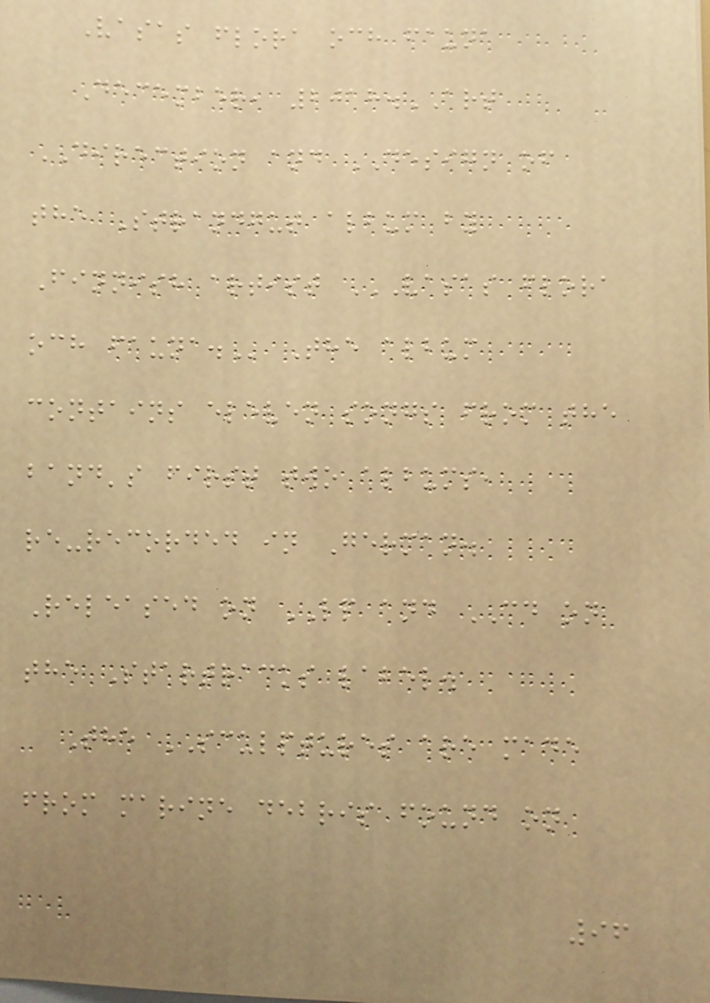Vasas flora och fauna
December, 2018.ART
DIRECTION and DESIGN of
the Strandgut album by
Finnish artist VASAS FLORA
OCH FAUNA. The album
contains eleven songs from the
band's first two albums,
re-recorded in German.
Released on LP and CD on
the Startracks label.
The SCULPTURES are made
from marine debris found on
96
